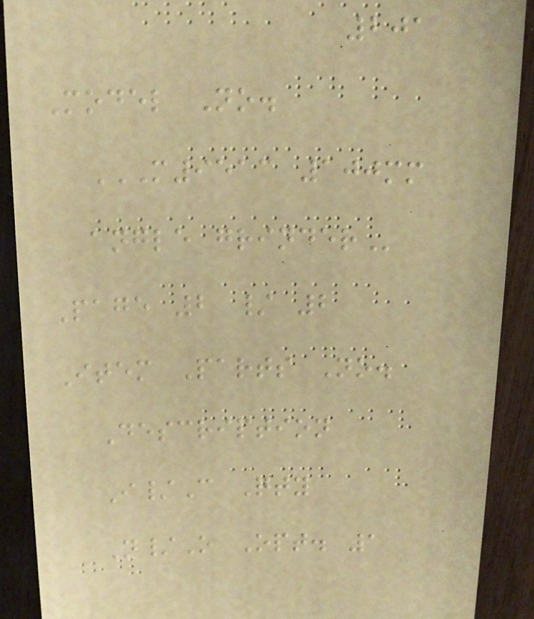201
Model No.
M9513 100MM
ANGLE GRINDER
Page 2 / 2
Item Parts No.
Description
I/C Qty
N/O Opt. 1
